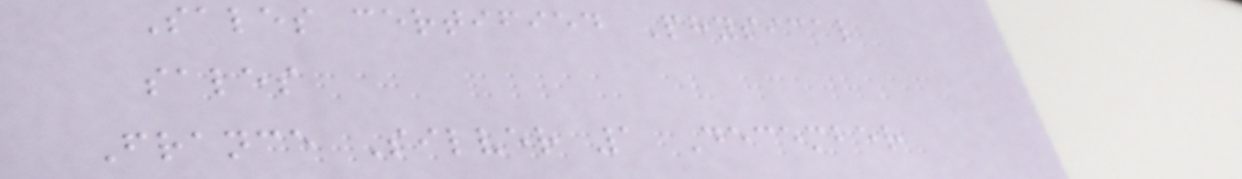Sales certified Physical
sales
France Silver 1 December
